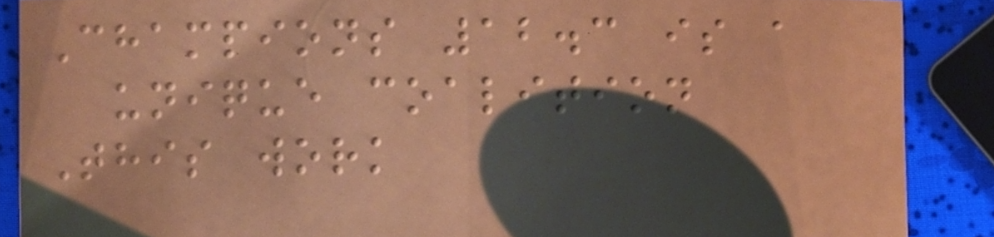Champions 12.3 is a
unique coalition
This work
